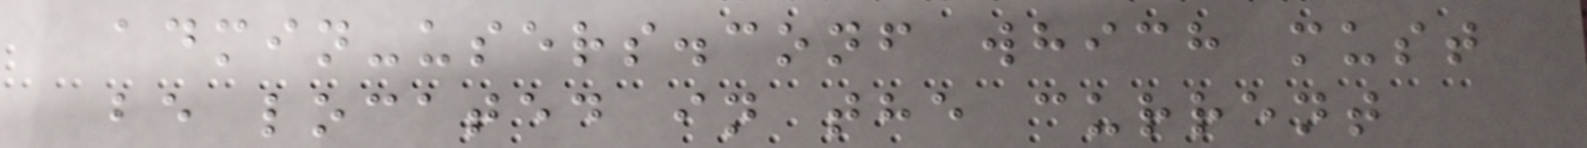admin-users.conf which must
be located in the current
